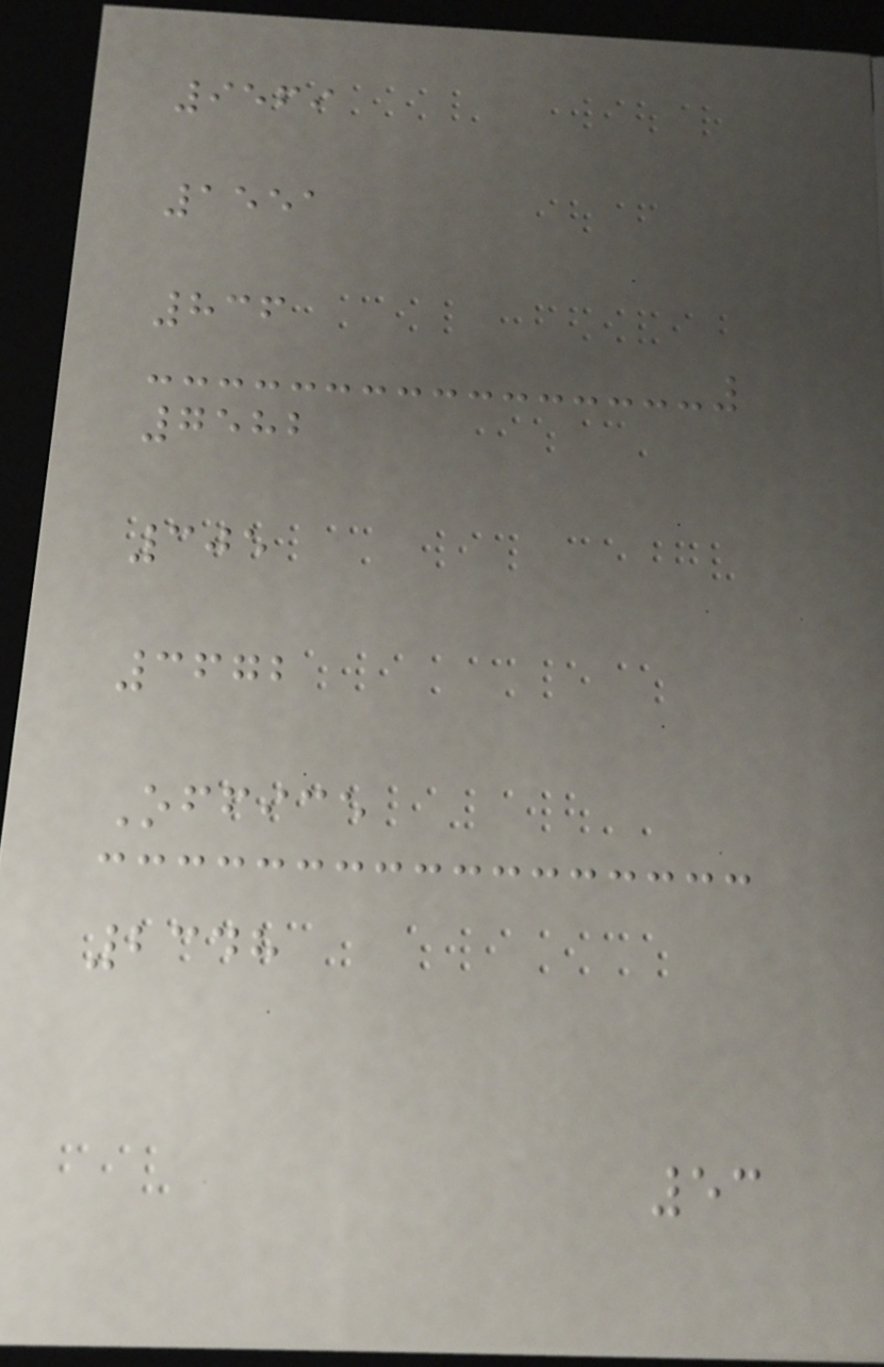9569
1551
836
7582
305
3672
Office
2348
53
